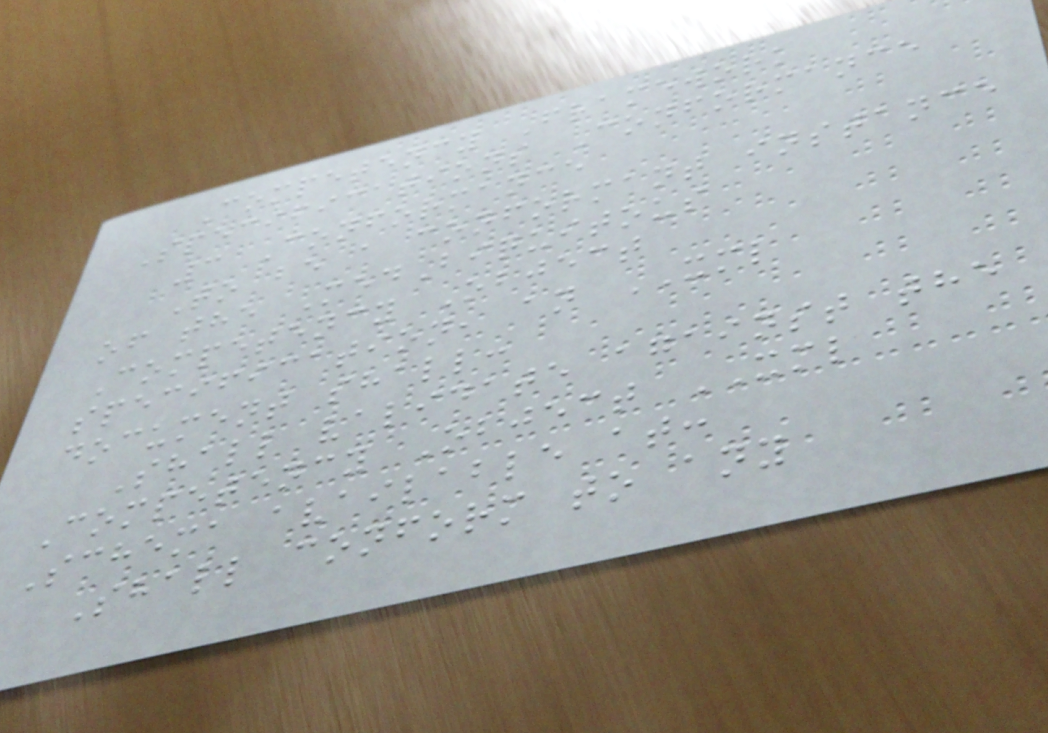Competency Framework
Specifications Conformance
3 Conformance
To be a conformant instance
of the MedBiquitous
Competency Object
specification, an XML
document shall:
Shall validate against the
Competency Object XML
Schema available at:
Shall conform to any
